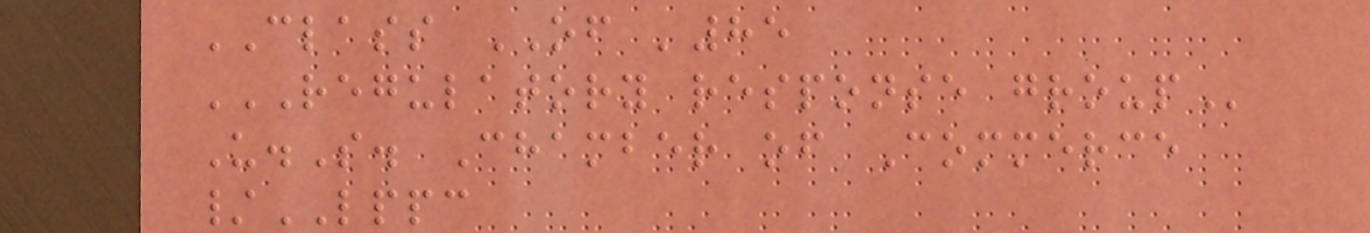CLASS OF '85
REGULATORY RESPONSE GROUP
U.S. Chamber of Commerce
/LPPC
